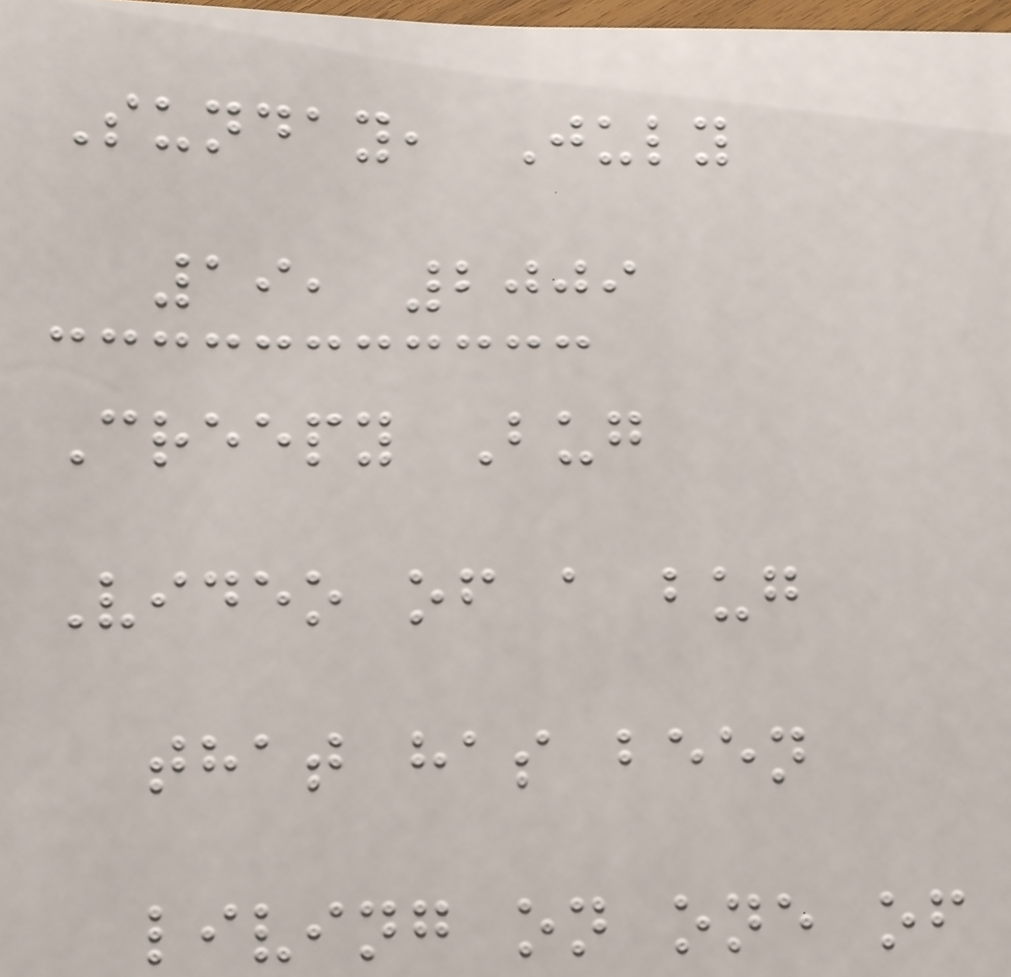Sunday, July
19, 2009
Creepy Bug
Video of a bug
that has been
living on one of
